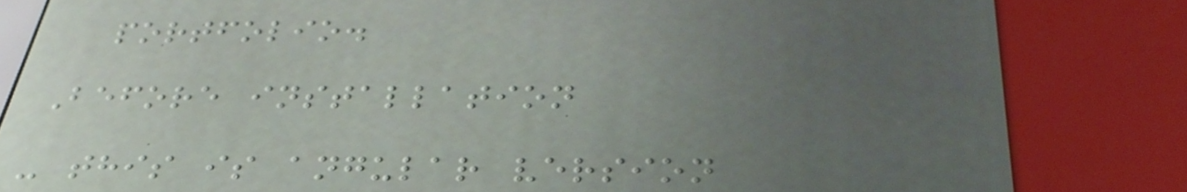portfolio.
Before installation
- this is angular version
